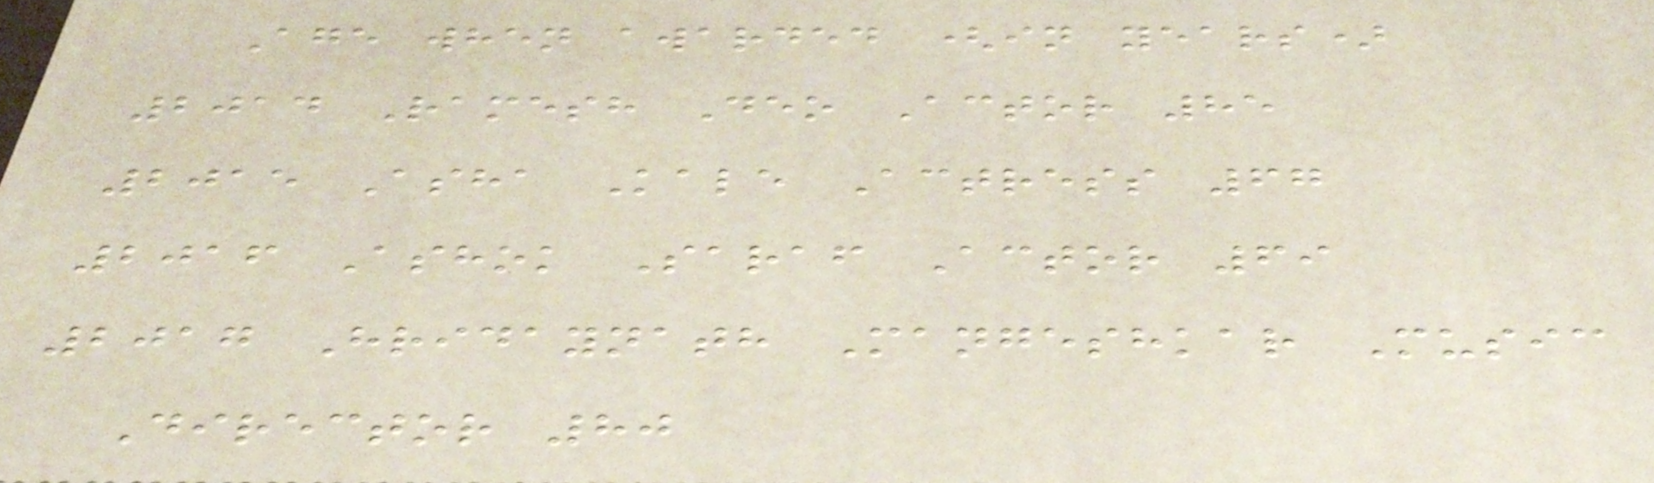Age when awarded (in years)
2014 Ramesh Deo Actor 85
2015 Asha Kale Actress 67
2016 Ashok Saraf Actor 69
2017 Hridaynath Mangeshkar Music
Director 80
